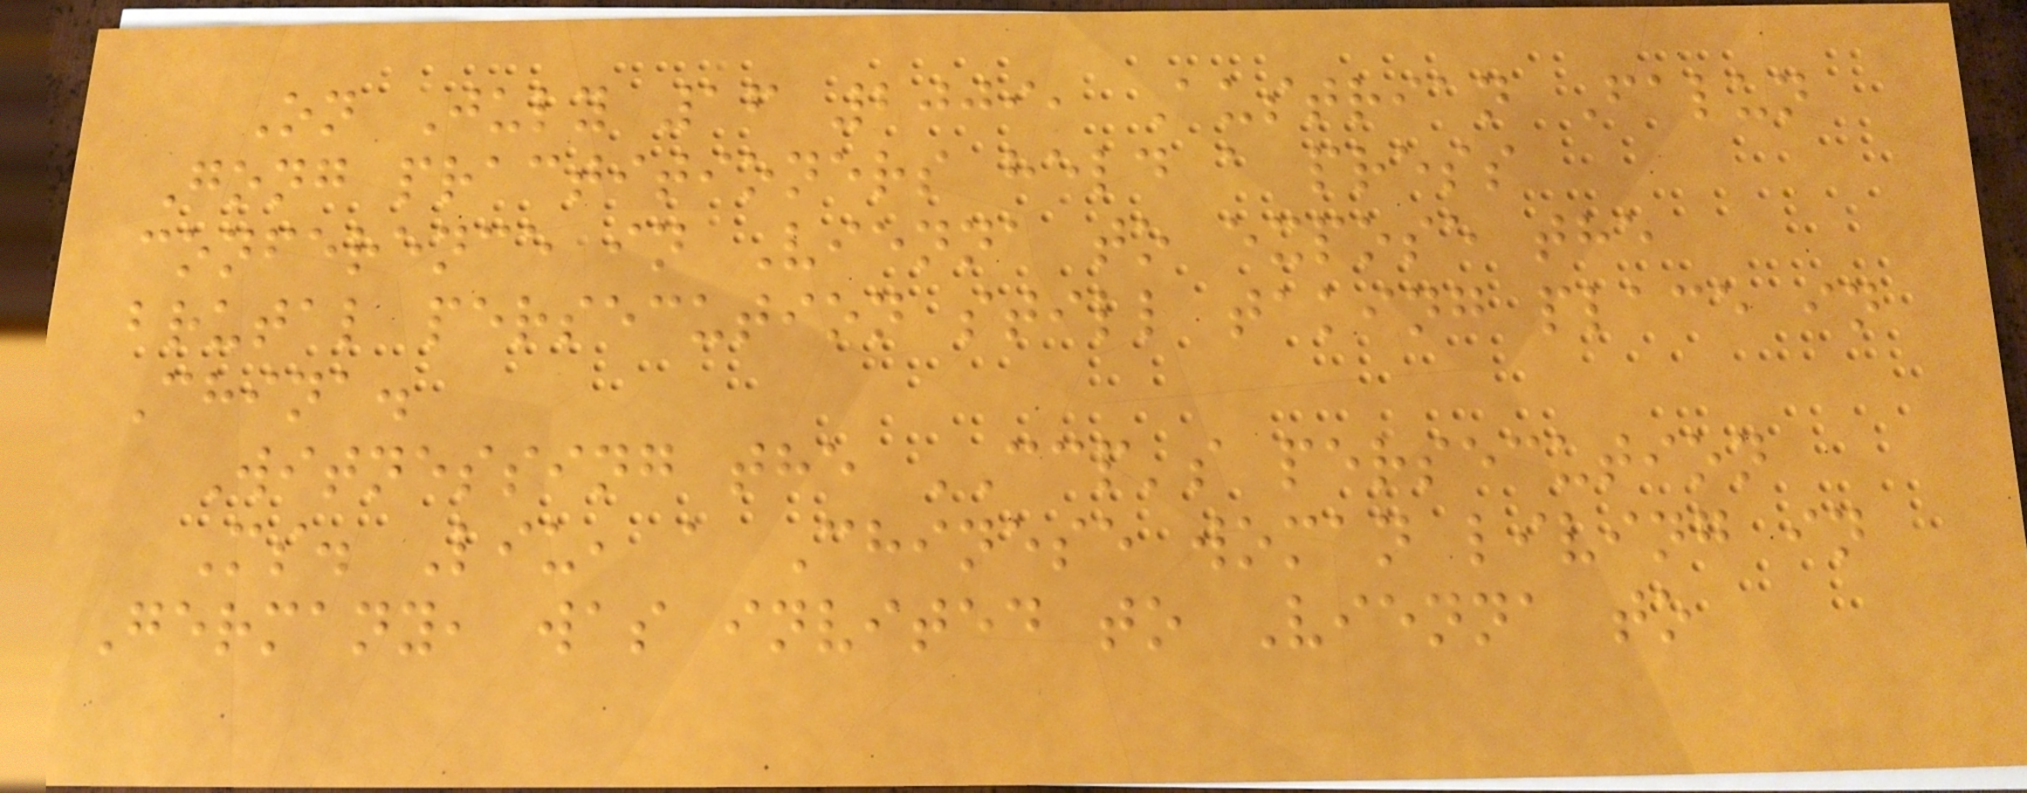On July 16 2009, Austrian Falun
Gong practitioners held a press
conference in Vienna to expose the
brutal persecution still taking place in
China.
Witnessing the CCP's persecution
Ms. Liu, a Chinese woman living in
Germany, was invited to Vienna to
